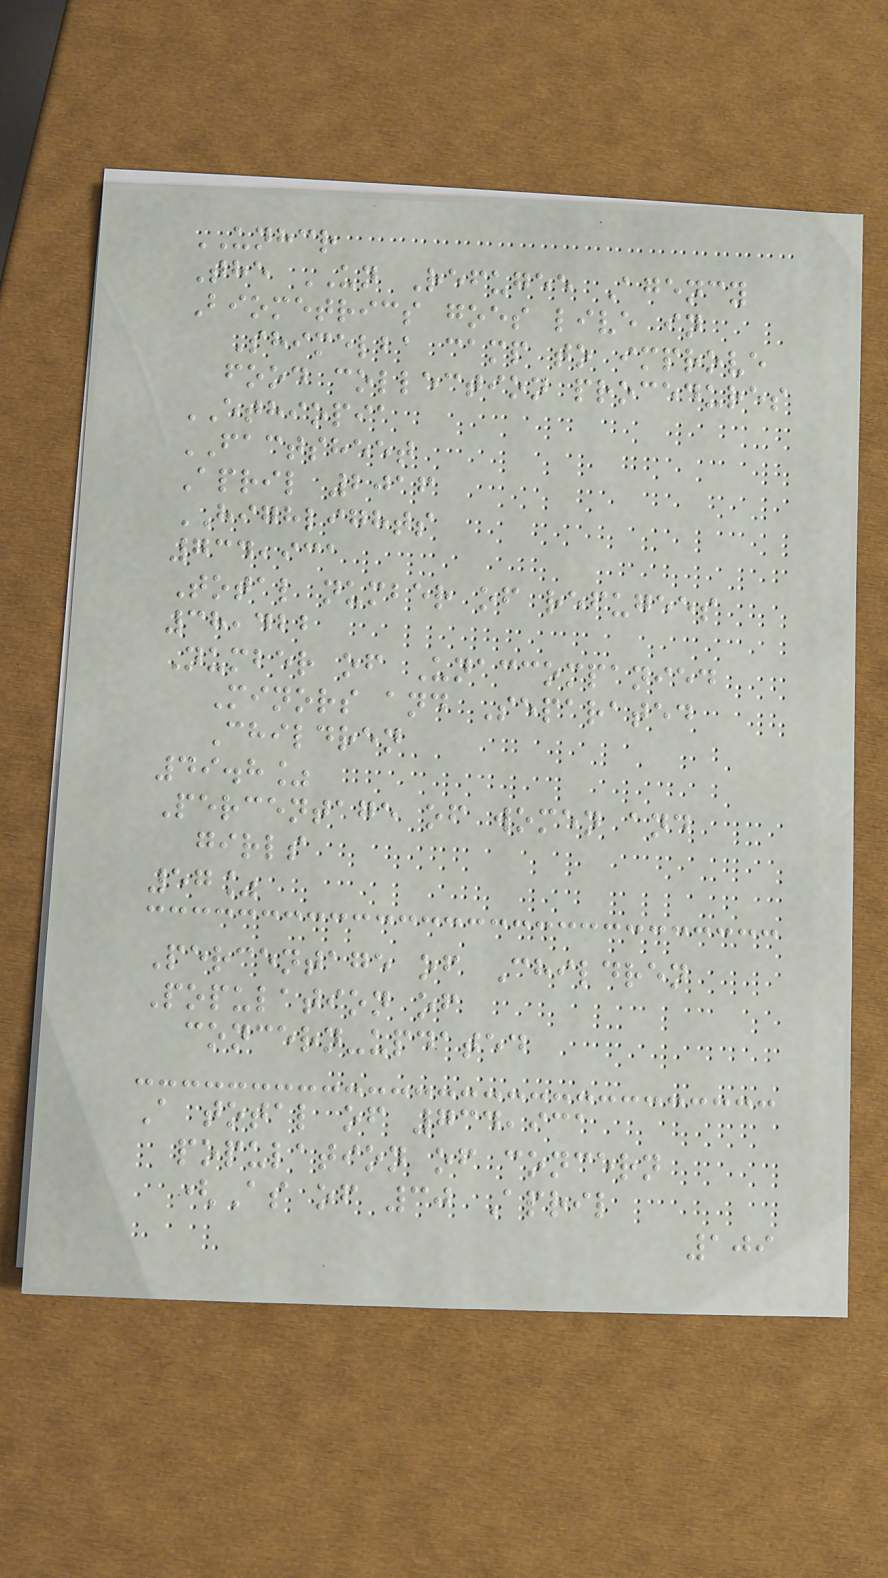UNHCR
The UN Refugee Agency
Biometrics goes live in
Shimelba camp to improve
food collection procedures
ETHIOPIA
FACTSHEET
April 2016
HIGHLIGHTS
734,931
Total number of refugees
38,422
Number of Unaccompanied
Minors and Separated
Children
49.8%
Percentage of women and
girls
57%
Percentage of Children
Population of
concern-updated
A total of 734,931
population of concern
(As of 30 April
109
